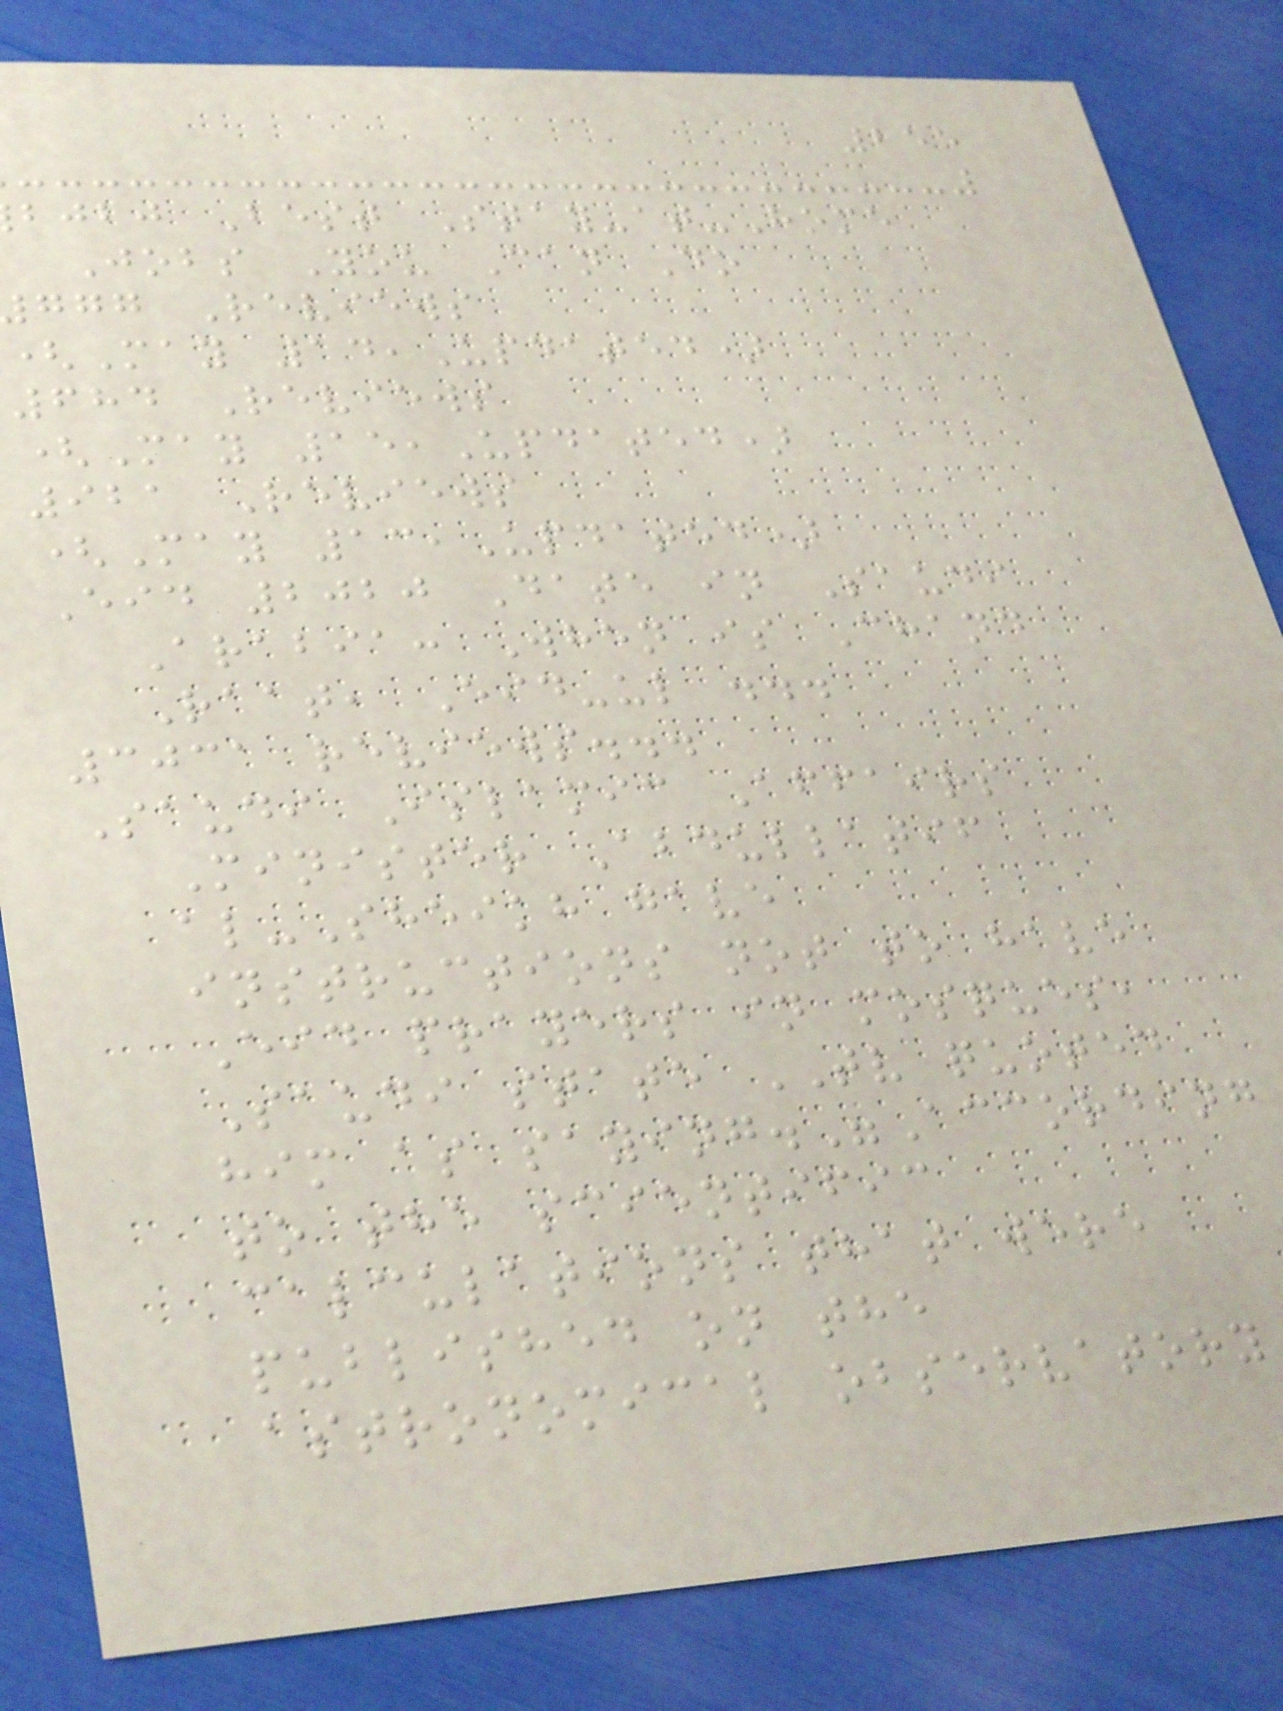255
bjbj Best Stay-at-Home
Jobs You Can Do
ggg Reviews
(May 14,Updated)
684 Reviews
(May 15,Updated)
921 Reviews
(May 13,Updated)
Eid 2020 Date in Saudi
Arabia: When is Chand
Raat, Eid-ul ...
3031 reviews...
Saudi Islamic Affairs
Minister Abdullatif
al-Sheikh gave
instructions not to have
Eid prayers in mosques,
Saudi state TV quoted
him as saying."According
to the scientific
calculations that were
published on the
astronomical observatory
